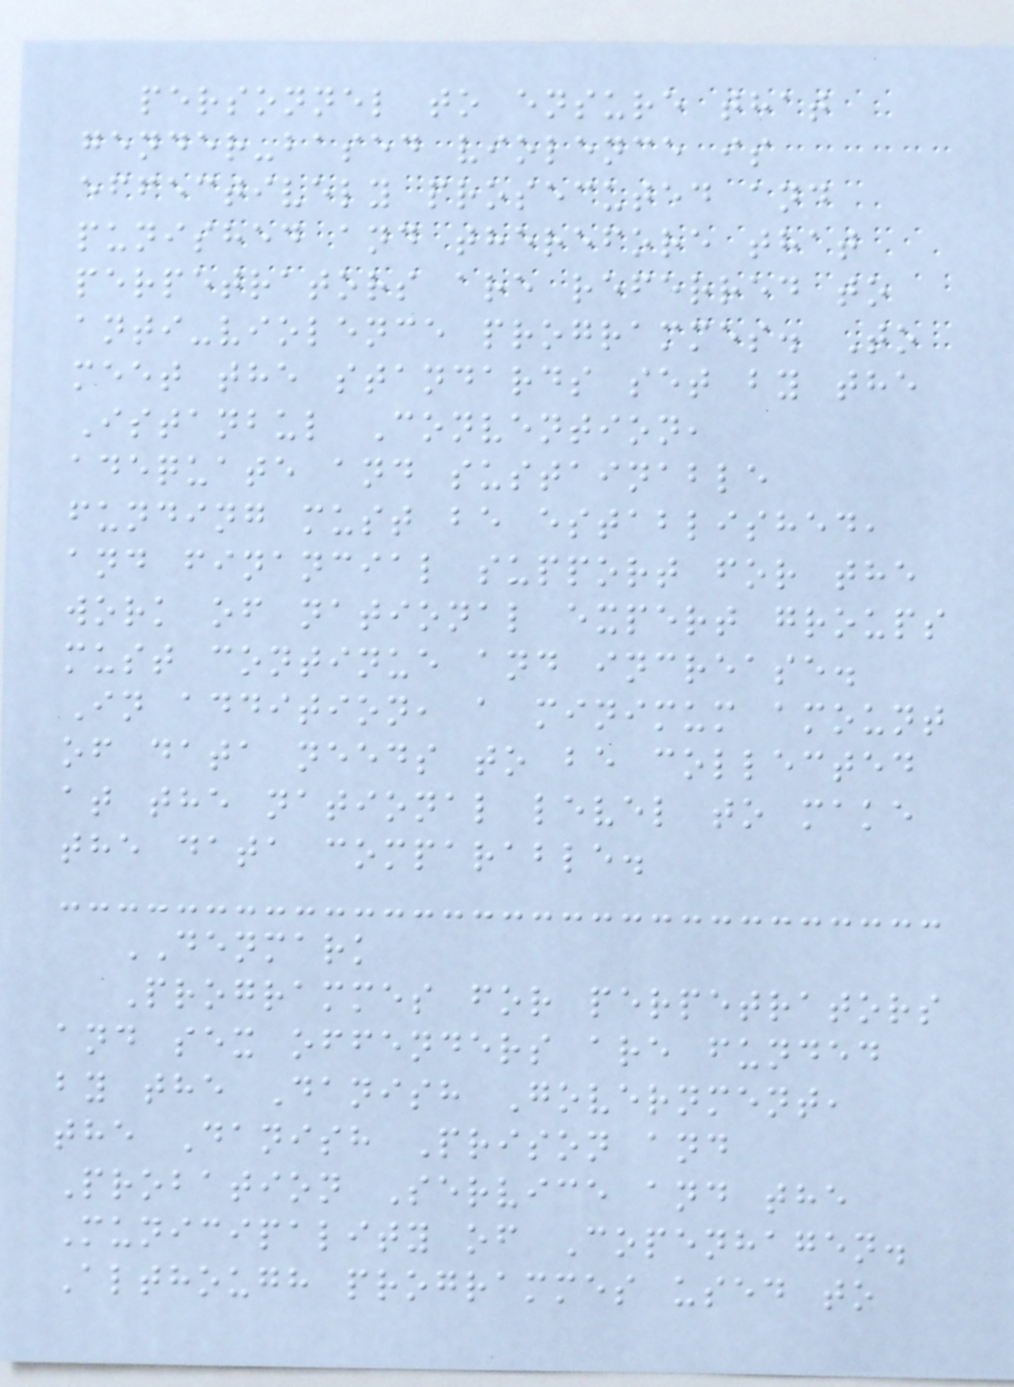personnel to ensure that
gender-based violence is
effectively prosecuted and
punished and therefore that
perpetrators are referred to
anti-violence programmes. To
meet the standards set by the
Istanbul Convention,
adequate and sustainable
funding must be established,
and financial support for the
work of national expert groups
must continue and increase.
In addition, a minimum amount
of data needs to be collected
at the national level to make
the data comparable.
DENMARK
Programmes for perpetrators
and sex offenders are funded
by the Danish Government,
the Danish Prison and
Probation Service and the
Municipality of Copenhagen.
Although programmes used to
